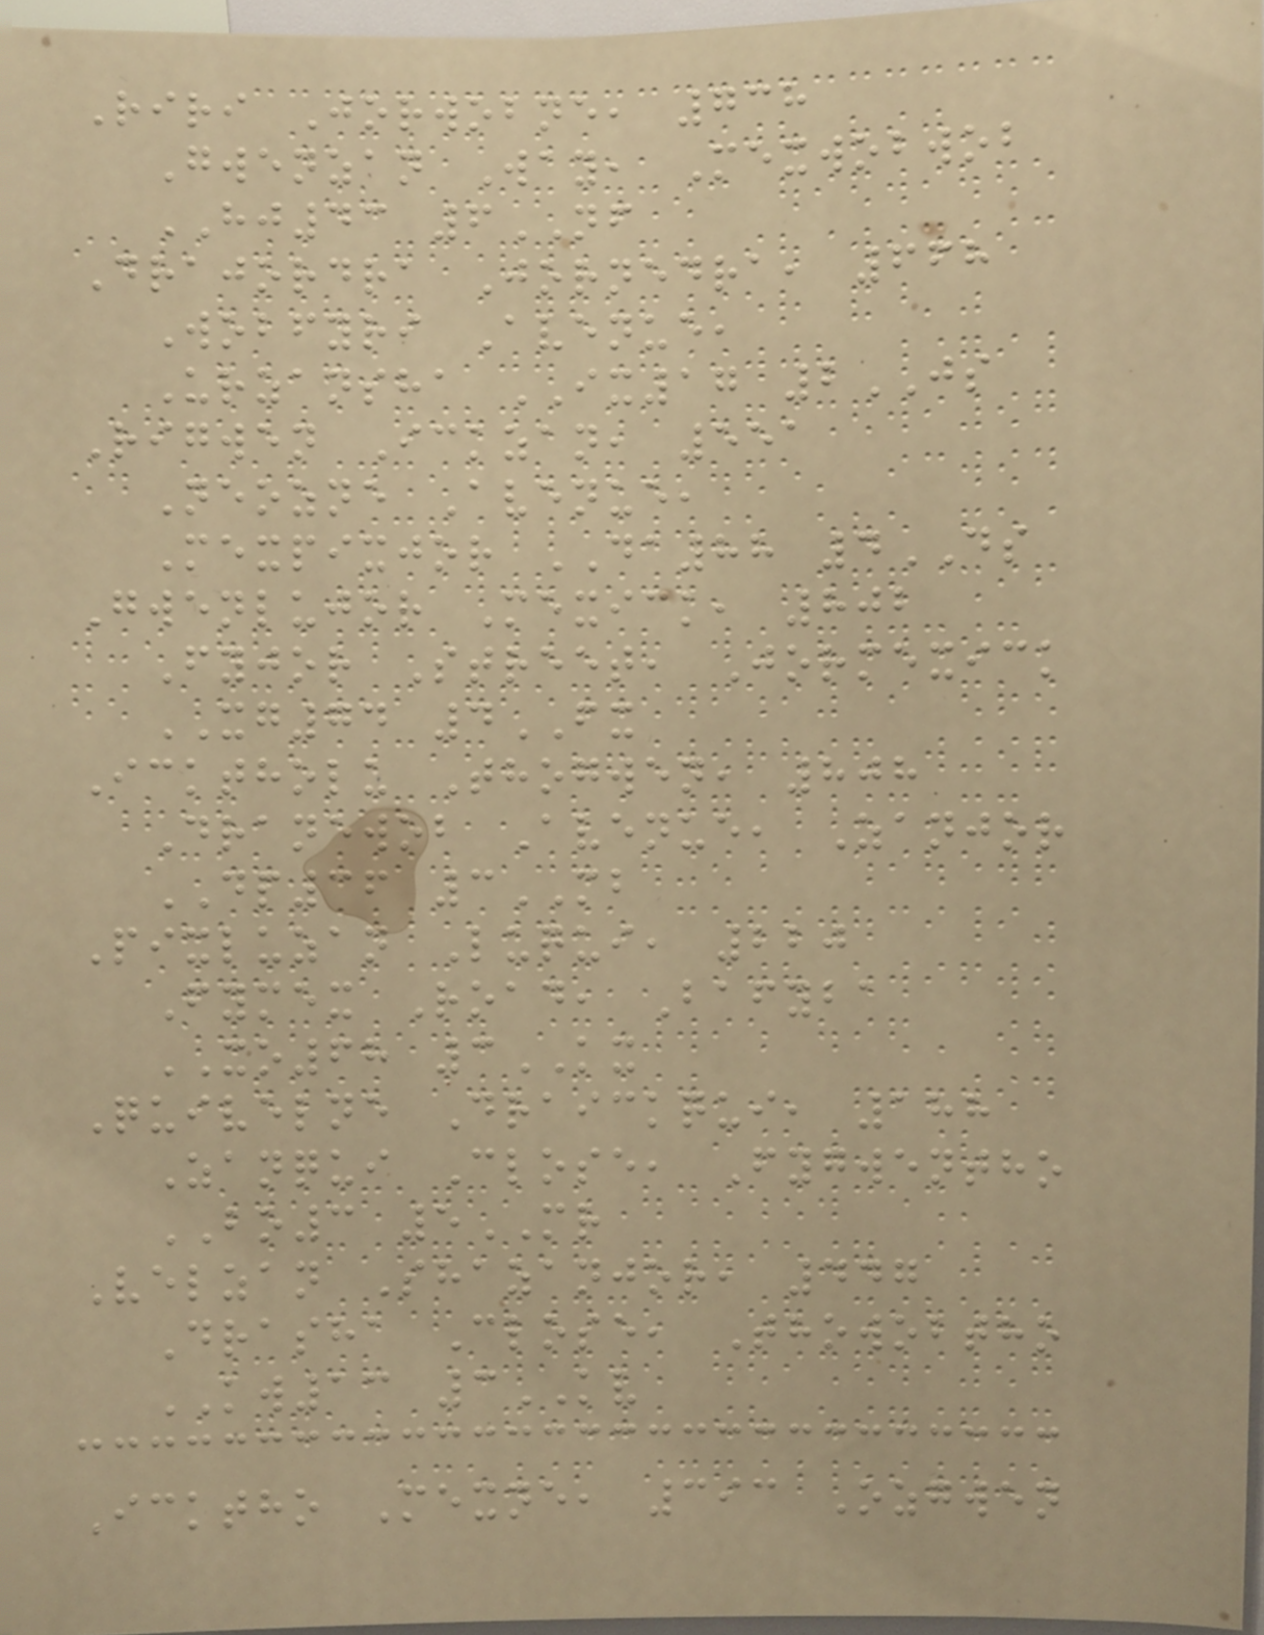Riri Jorwobne, 738
Gwenzan Way, Mexwobwob
HJ43 6NF
Drajordra Jornedra, 668
Wobfyri Avenue,
Urzansha IX17 2JS
Rigwen Ickzan, 551
Neozne Avenue,
Mexpixjor DA88 4DS
Gwenlujor Mexick, 802
Fyjor Street, Jormexick
XG74 4FX
Icktholu Thogwen, 808
Dranewob Avenue, Zanjor
DP36 3MB
Pixluzan Luqui, 220
Fymex Road, Bafyba
XO68 3KX
Quivelne Draickqui, 188
Zanqui Close, Fygwentho
BO3 5MR
Velzan Shazanjor, 447
Drasha Close, Thowobtho
KW13 3KV
Icktho Mexne, 393 Ozgwen
